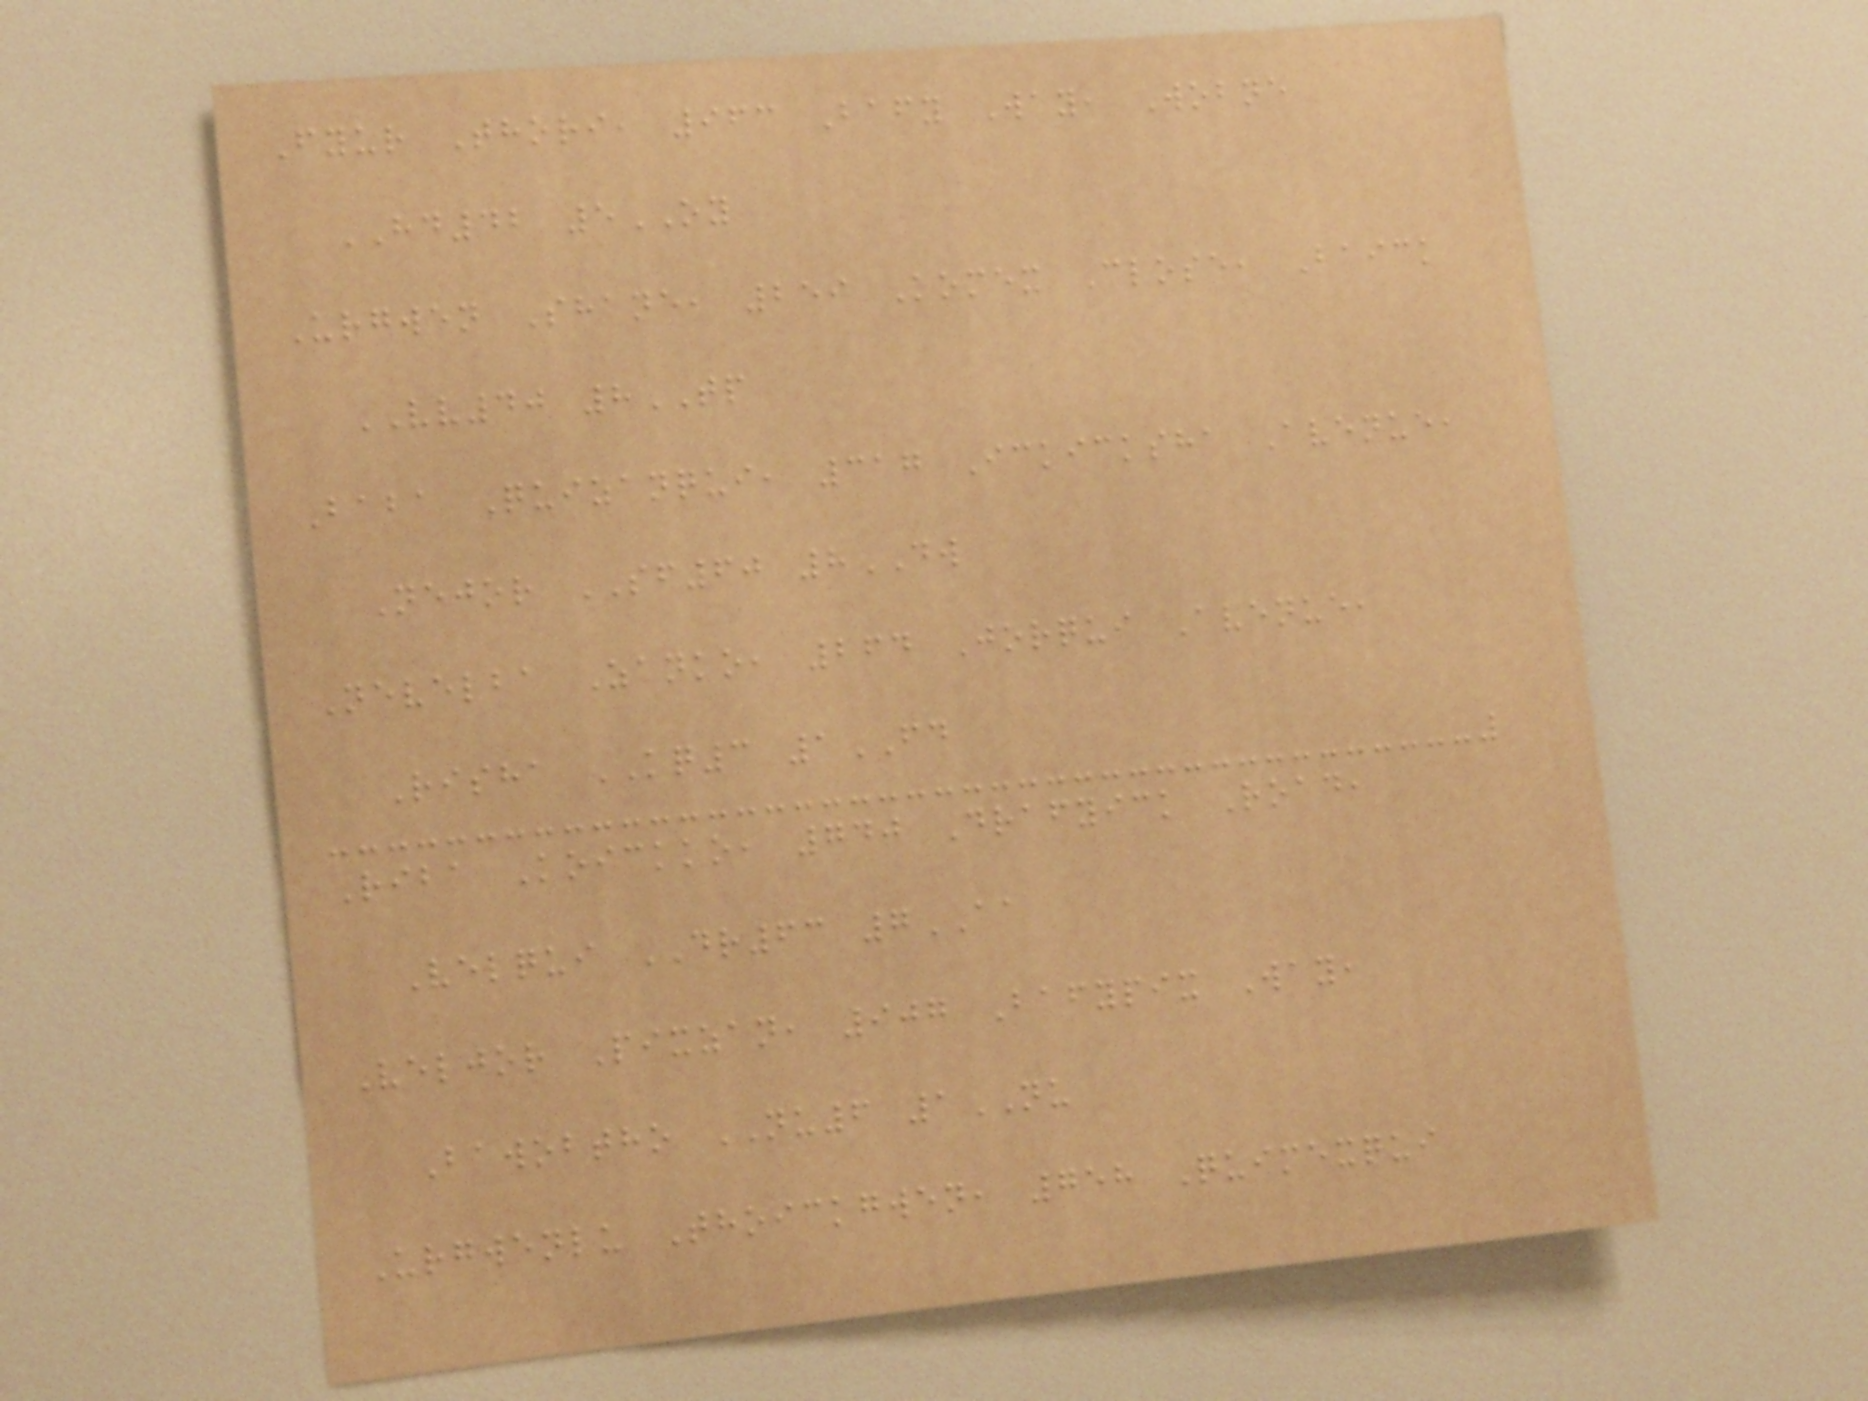Fyur Thori, 963 Bafy Way, Wobne
HD42 5OY
Urgwen Shane, 259 Komex Close, Baick
VV40 8TP
Baba Quizanqui, 317 Ickicksha Avenue,
Nejor SF60 8DW
Nevelba Zanko, 264 Jorqui Avenue,
Risha KQ3 1FD
Riba Koickko, 740 Drafyick Road,
Velqui DR63 7AA
Veljor Pixzan, 907 Bafypix Way,
Bawobtho NU6 1NU
Urgwenlu Thoickgwen, 758 Quimexqui
